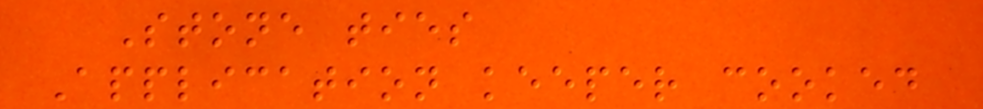Stone ties
Application keeper cooked
